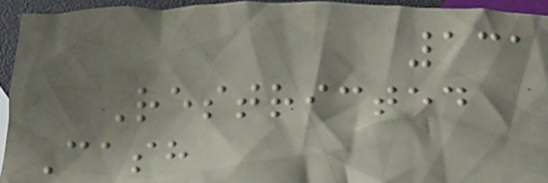131
Restricted
Cash
